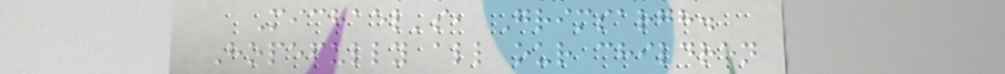Michael's, Grimsargh.
Hopefully all our children
